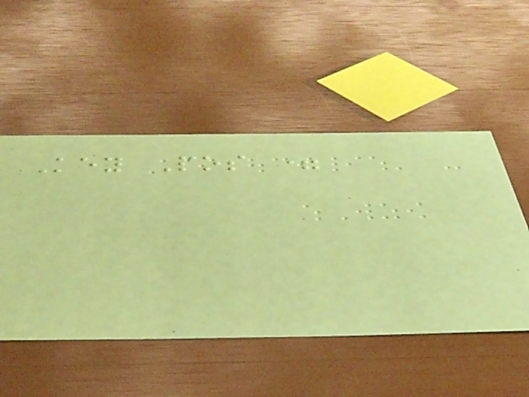Key Pos =
